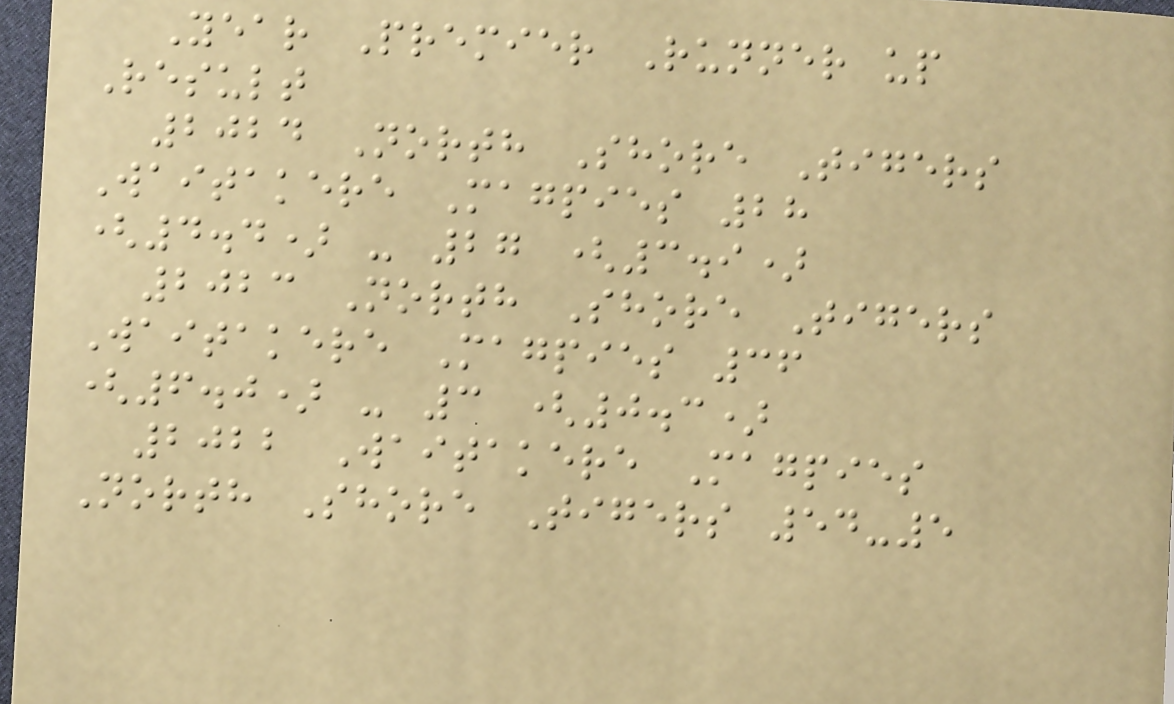Year Premier Runner up
Result
2024 North Shore Tigers
Waitakere Magpies 28
(4.4) - 27 (3.9)
2023 North Shore Tigers
Waitakere Magpies 36
(6.0) - 3 (0.3)
2022 Waitakere Magpies
North Shore Tigers 54-5
